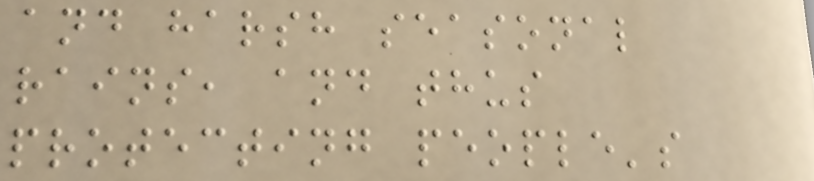and harsh seasonal
rains, and thus
protecting people's
